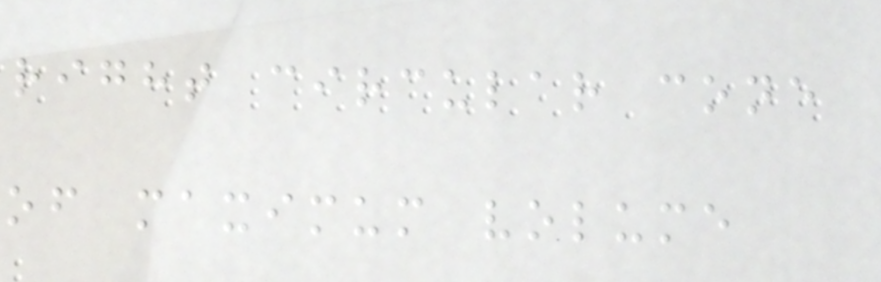right circular cone
of maximum volume
